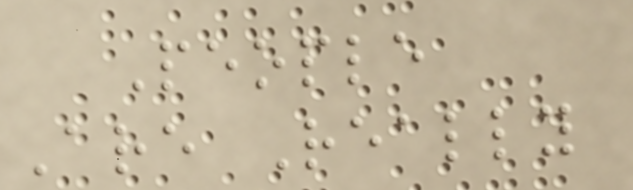People
Are Really
